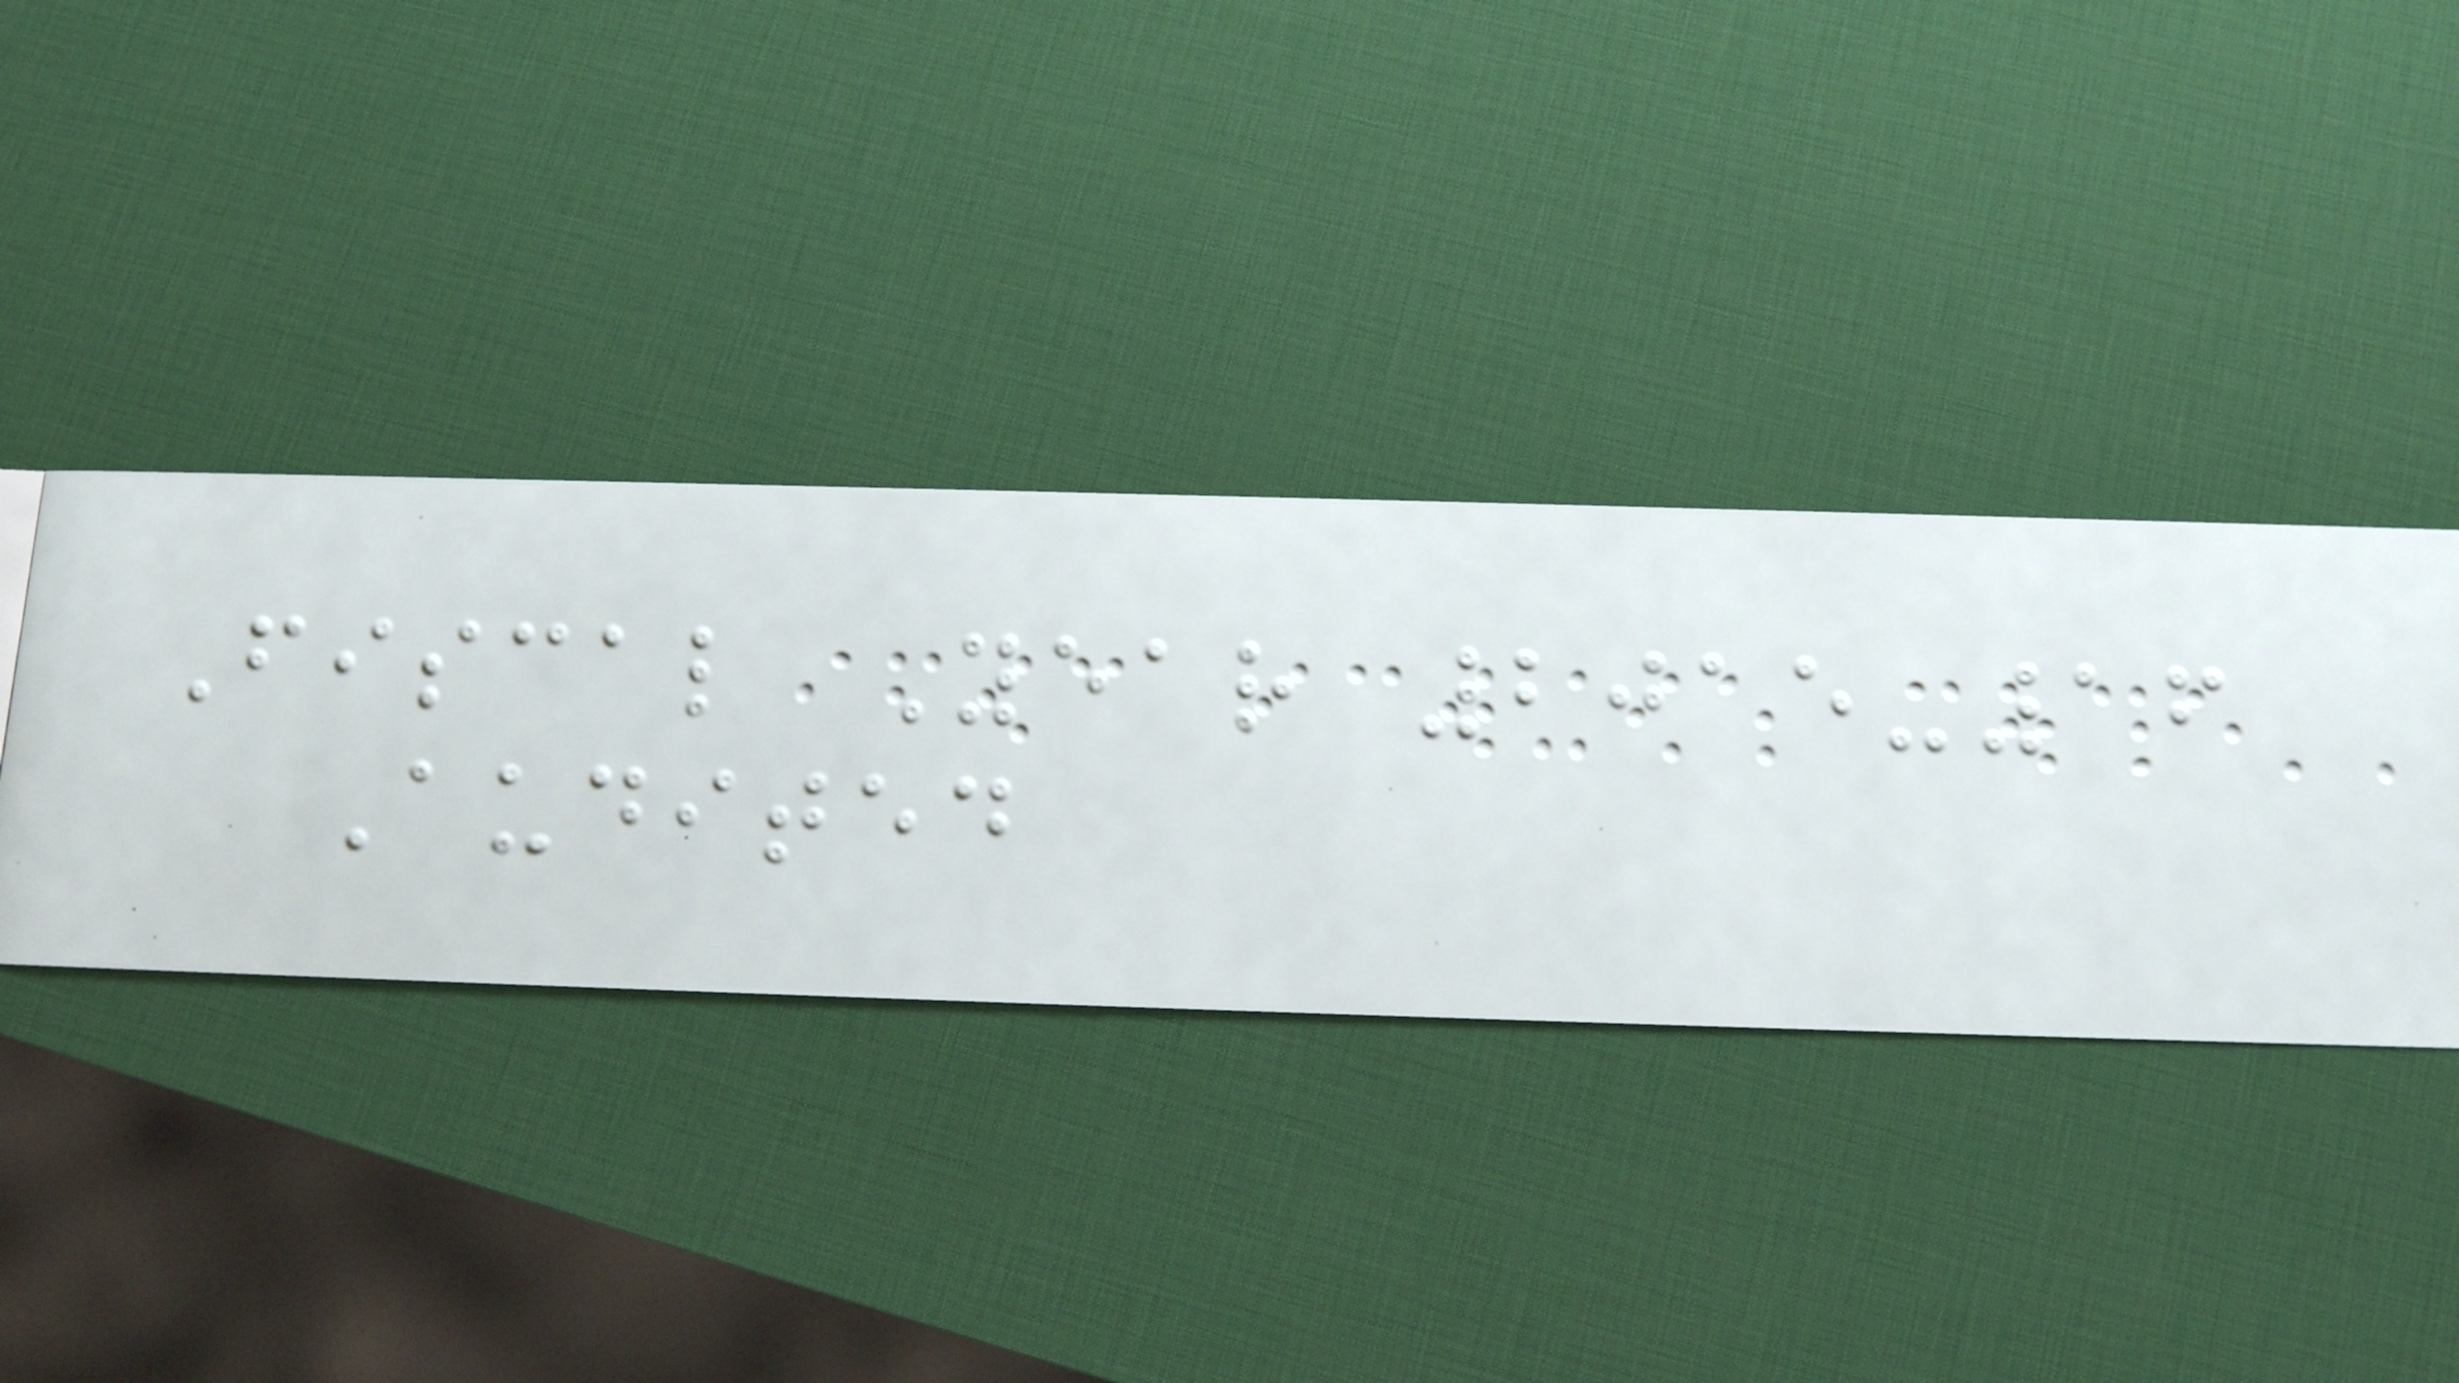Fiscal Year 2015-16
Audited
